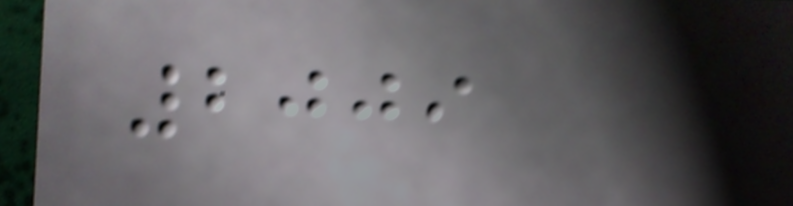2009
